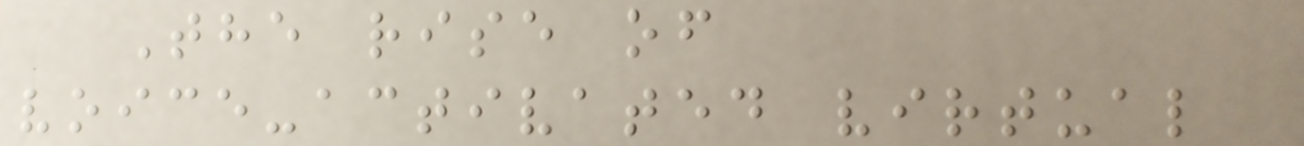The rise of
voice-activated virtual
